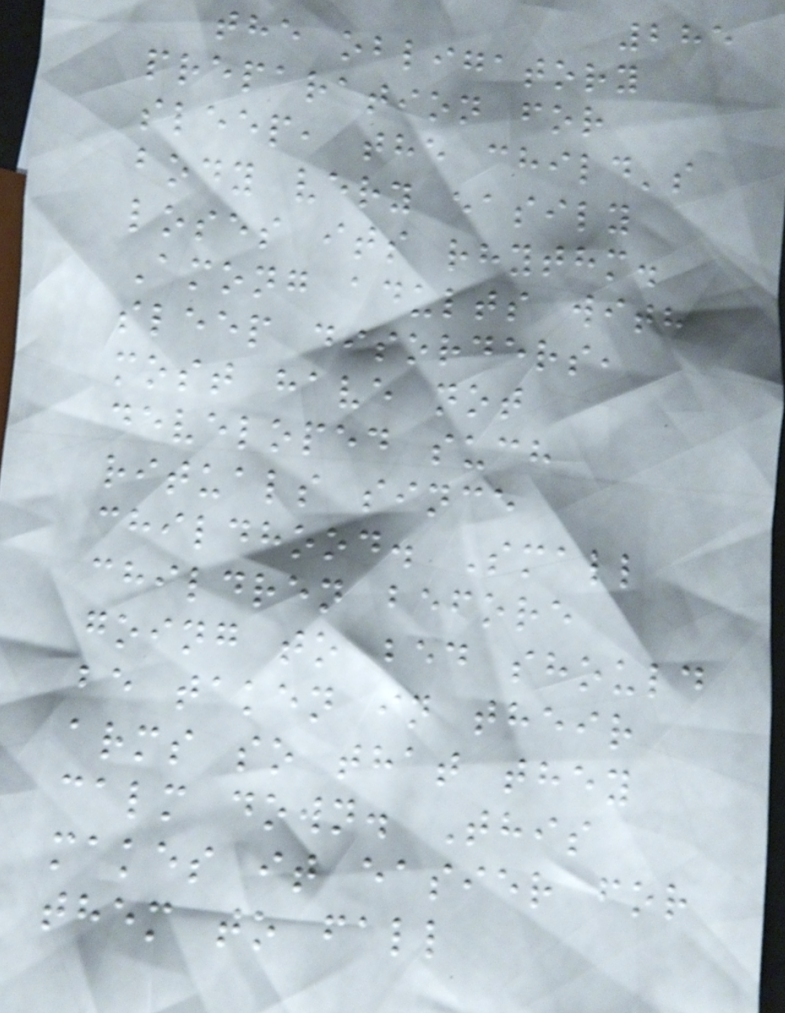285
the obligatory
preparation for
sleep, the child's
body very easily
loses its rhythm.
Among adults with
sleep disorders,
most have not
developed such
rituals since
childhood. Small
children before
going to bed should
be taken in their
arms so that they
calm down. This
makes it easier for
them to fall
